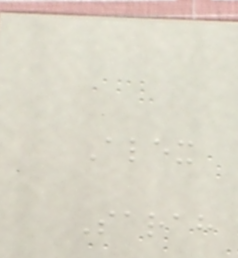Alex
Sarah
